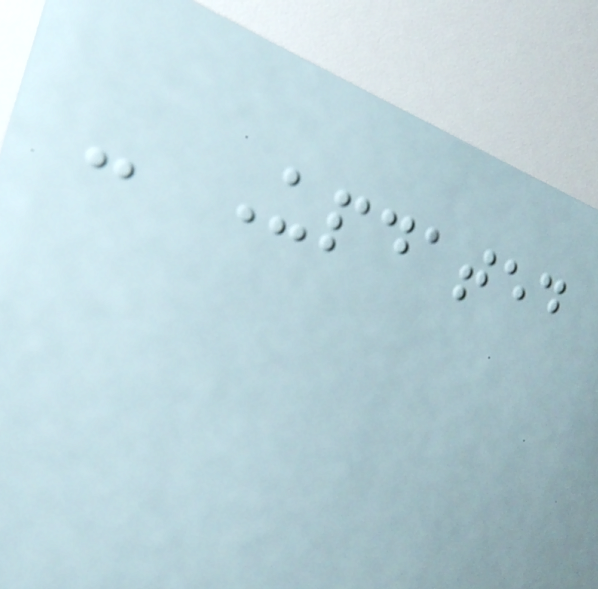- Updated
